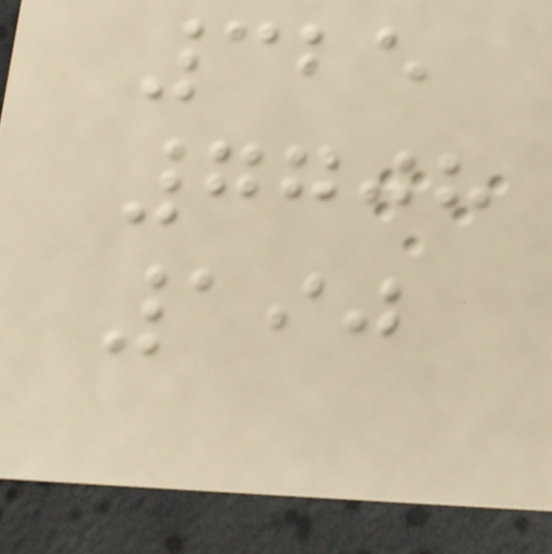325
7708
190
